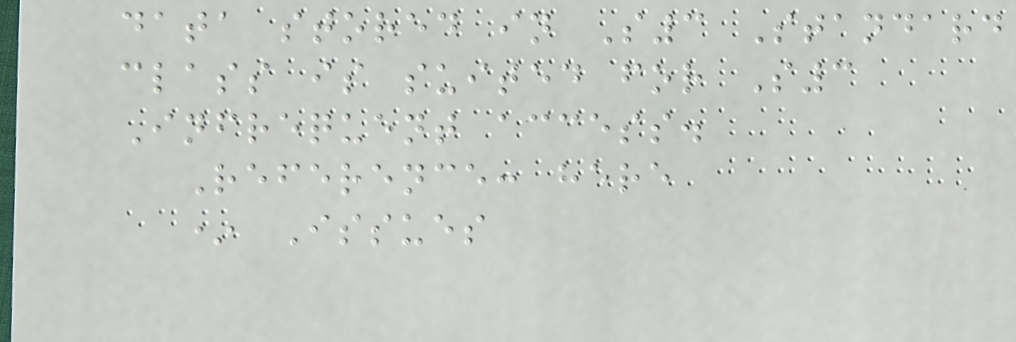data stored in S3 Standard
class is suited for S3
Infrequent access.
Reference: here
* Issues
